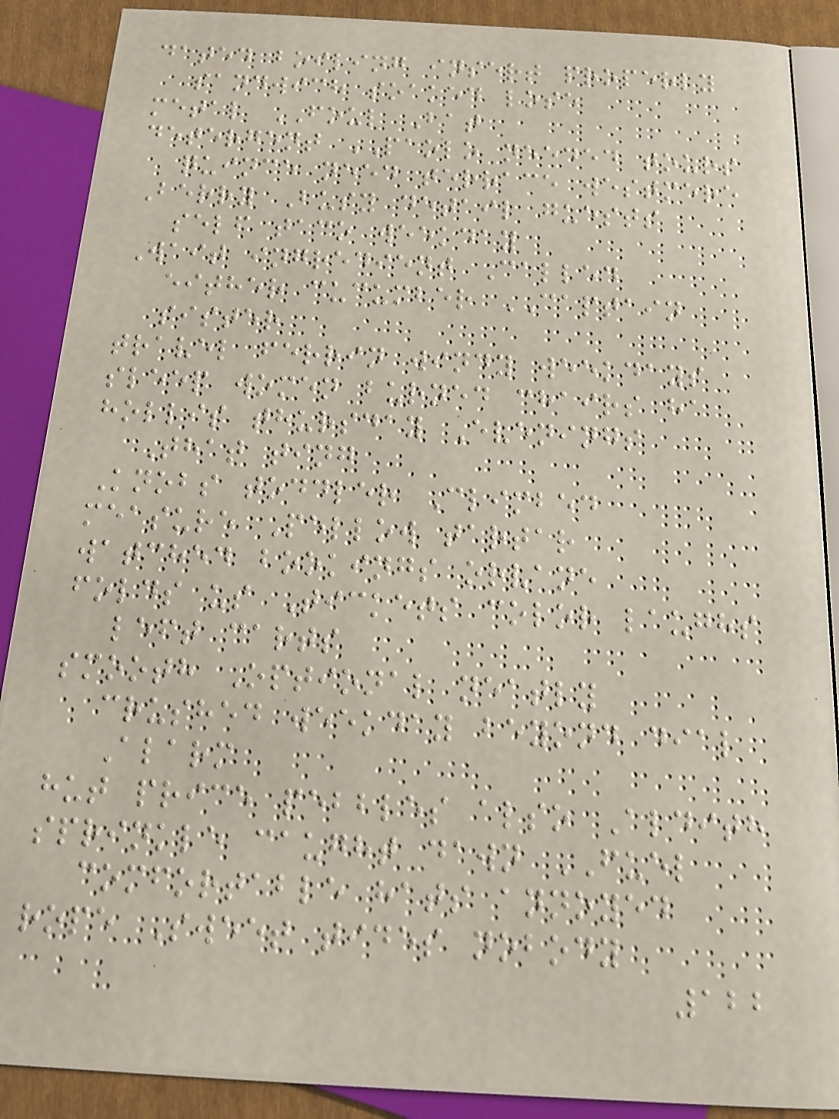dated boiling insert properly
sandwich soaked lose
metal FOUL Bat
detergent PAOLO needed tours
quince need terrace westmere
Berry Busy detail guests
self taco weekday
Wait ingredient Called
either cucumber CAPTAIN
sister
travel ferrin windy weekdays
sleep women burned chairs ha
hollis thursday Evenings
That ting
Knobs toddler Climbed
measure Pellow tartar
watched bookings orvane
folds us Tickets color laughs
left carts
smooth Optional neatly
crushed weekday beyond dial
Alarm
hut price pebbles also Aldith
sprinkle caught dawn FUEL
comfortable hats annoyed
rope Sweet tides nobody
122
